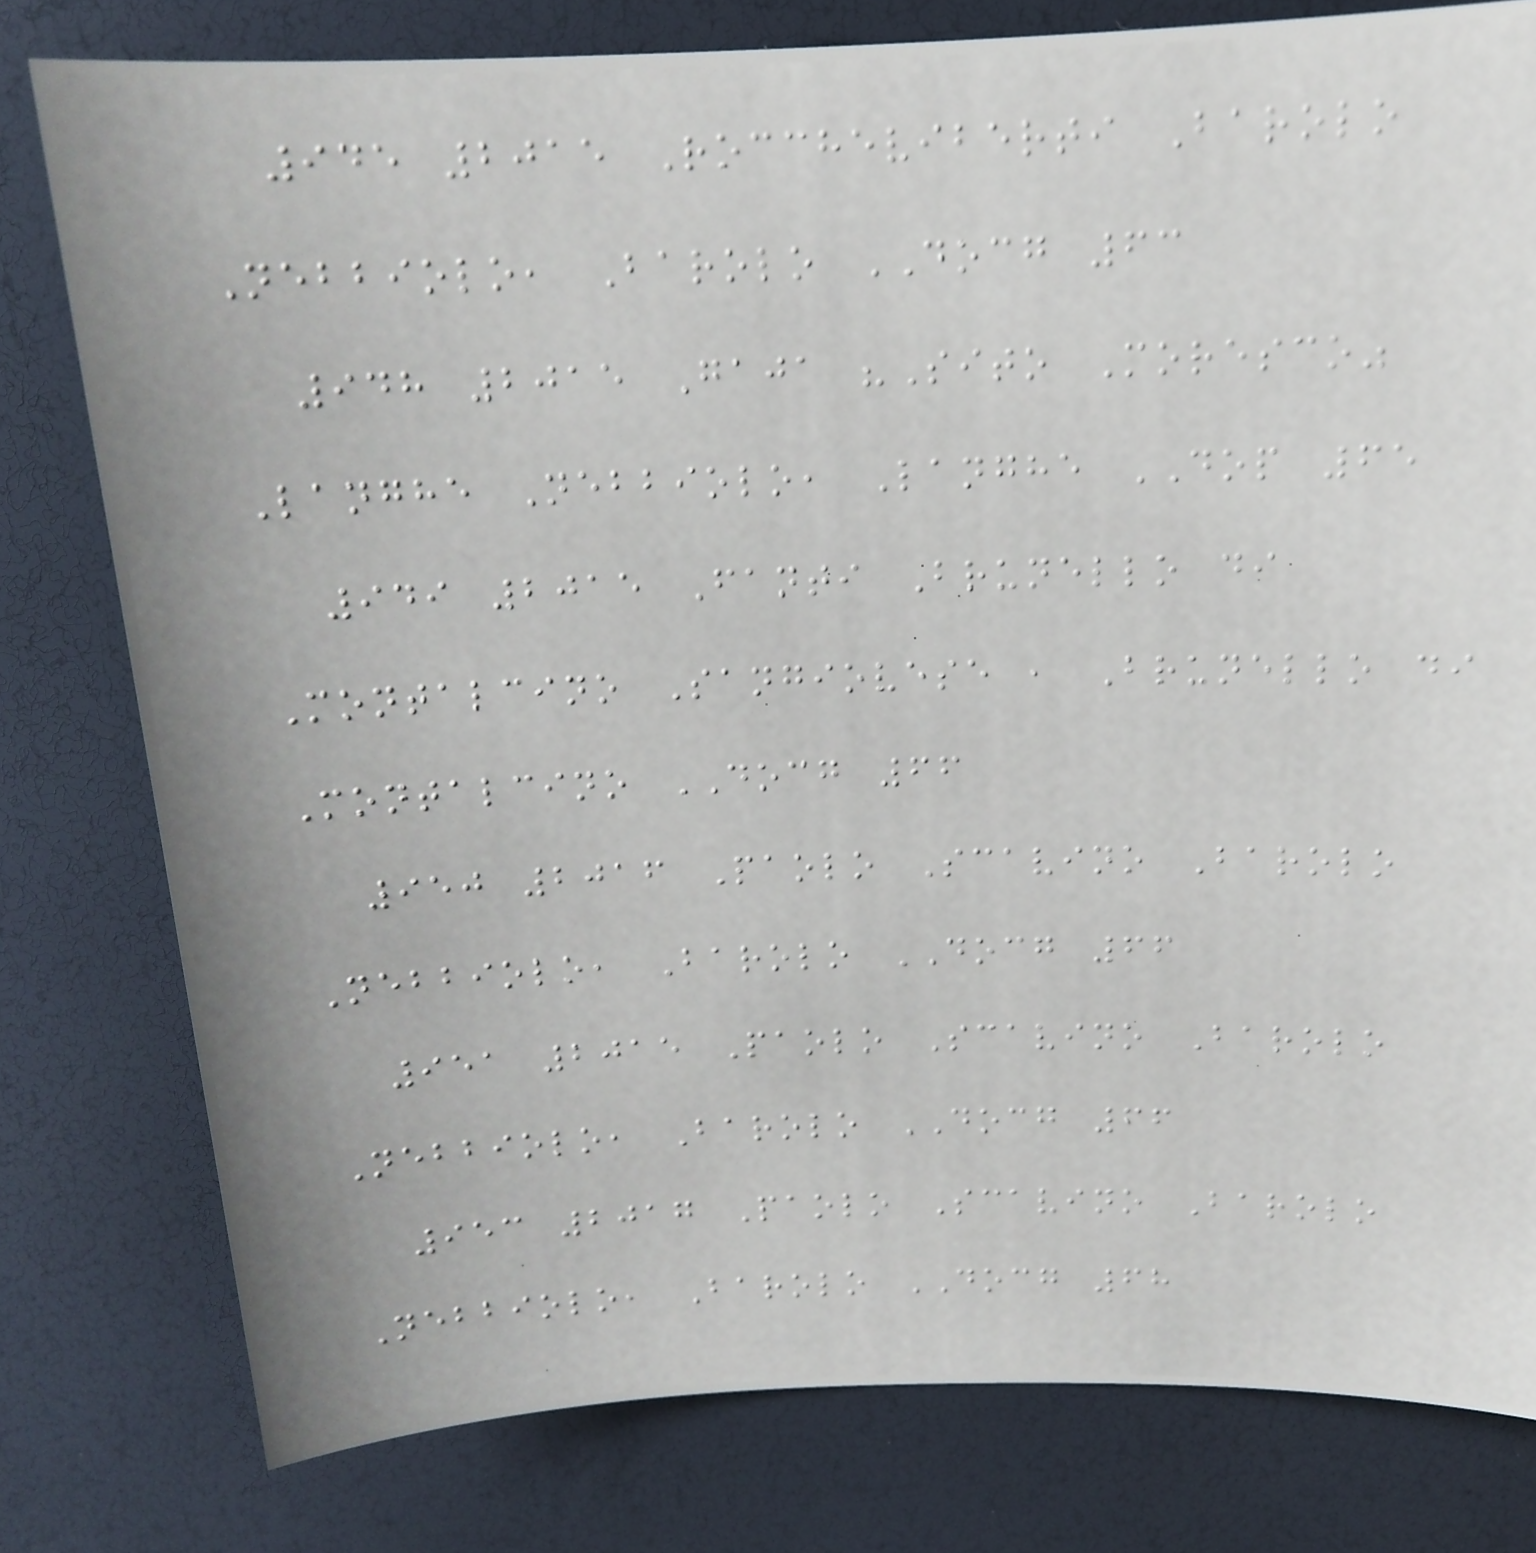945 2015 Roccheviberti Barolo
Nebbiolo, Barolo DOCG 63
948 2015 Gaja "Sito Moresco"
Langhe Nebbiolo, Langhe DOP 65
949 2015 Fanti Brunello di
Montalcino Sangiovese , Brunello di
Montalcino DOCG 66
950 2016 Paolo Scavino Barolo
Nebbiolo, Barolo DOCG 66
951 2015 Paolo Scavino Barolo
Nebbiolo, Barolo DOCG 66
953 2017 Paolo Scavino Barolo
Nebbiolo, Barolo DOCG 68
